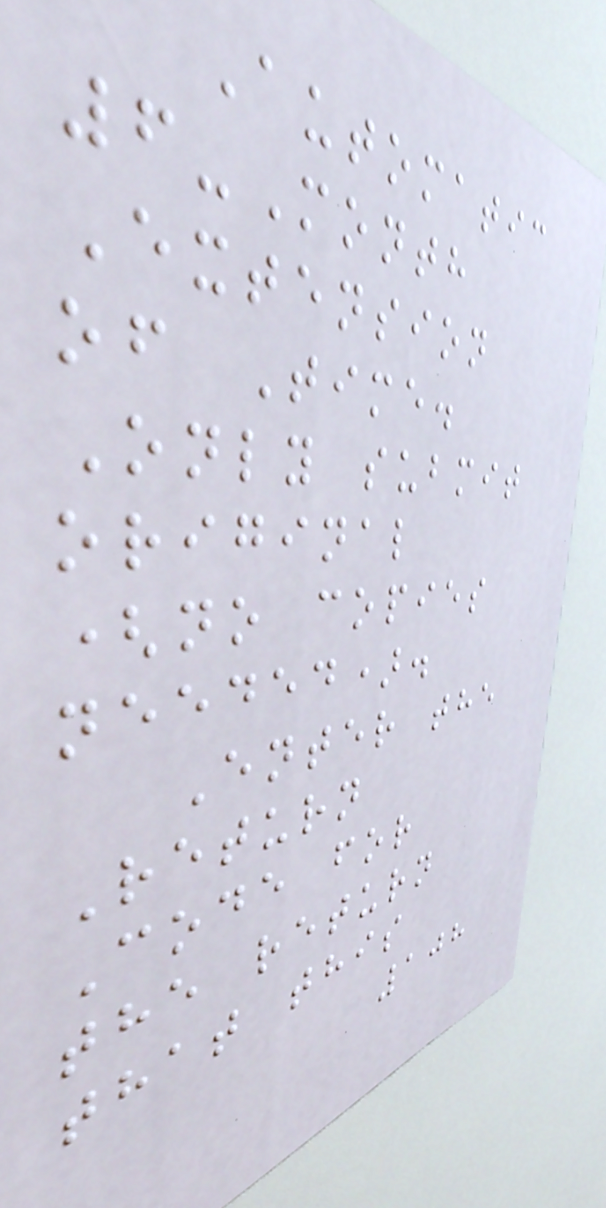Automatic
6-Month
Extension
of Time.
Only submit
original
(no copies
needed).
Enter the
Return
Code for
the return
that this
108
